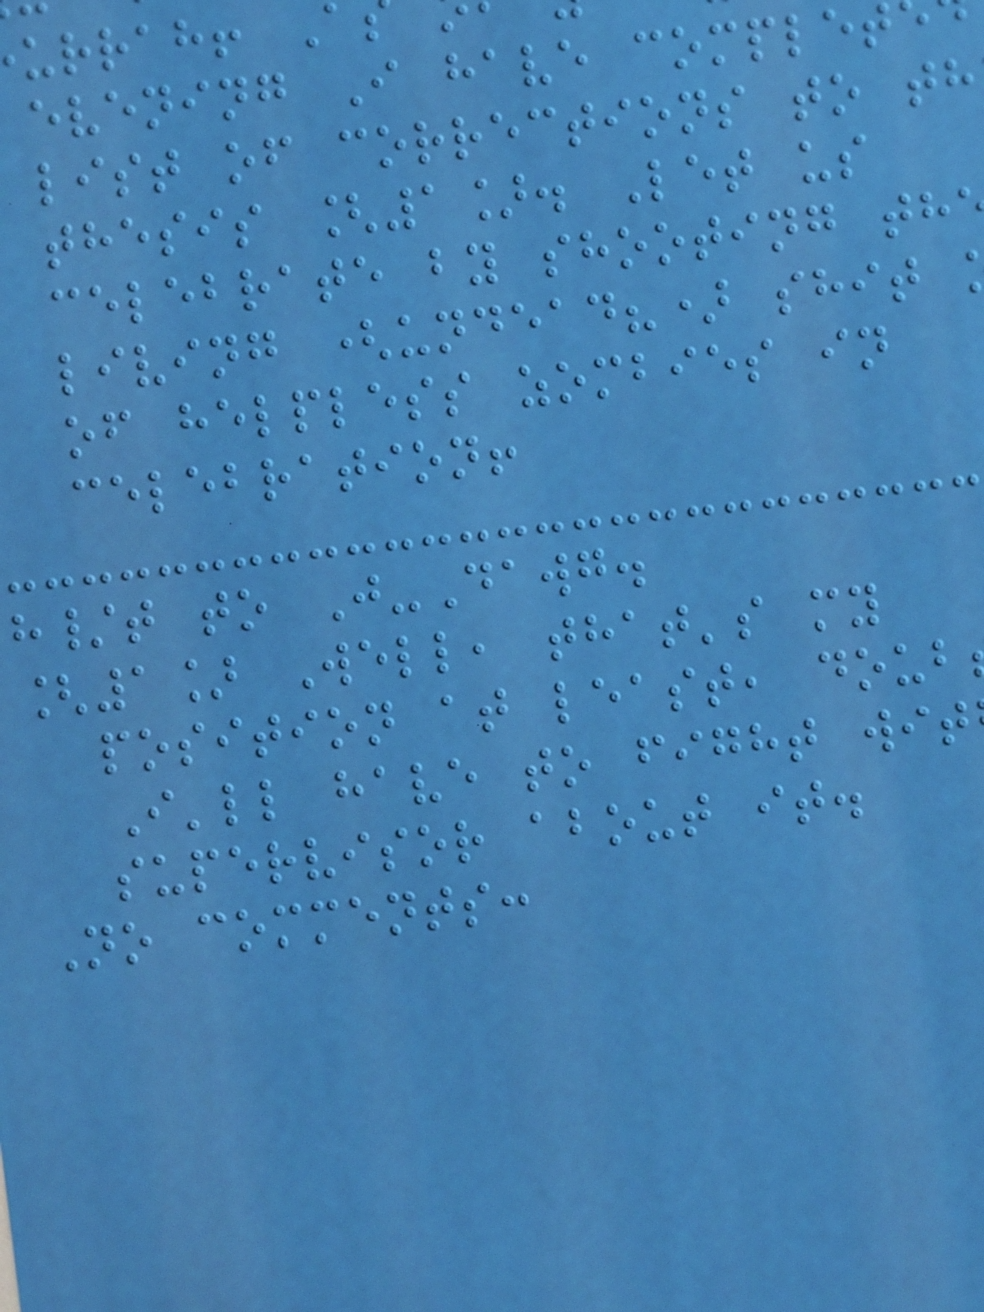evening I have complet
list of corrections to th
thesis [1]. Let us
celebrate by shooting th
living (undead?) shit
of helpless zombies in
celebration!
h/t to J-Dawg.
[1] Well, that's my
position at least, doub
I'll have to fight wit
supervisor about it.
No comments:
